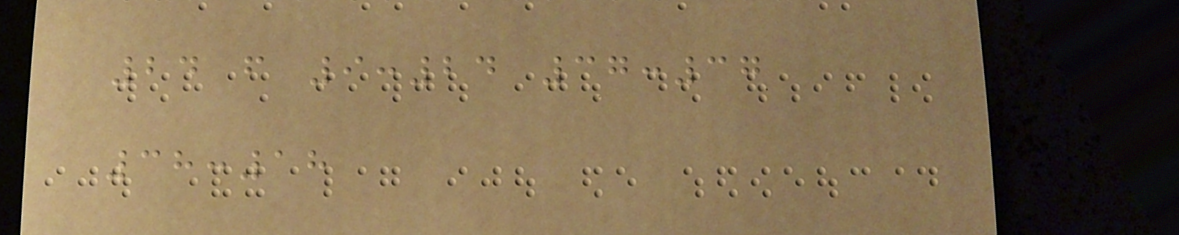24 f 9:24 37:37
38:18
